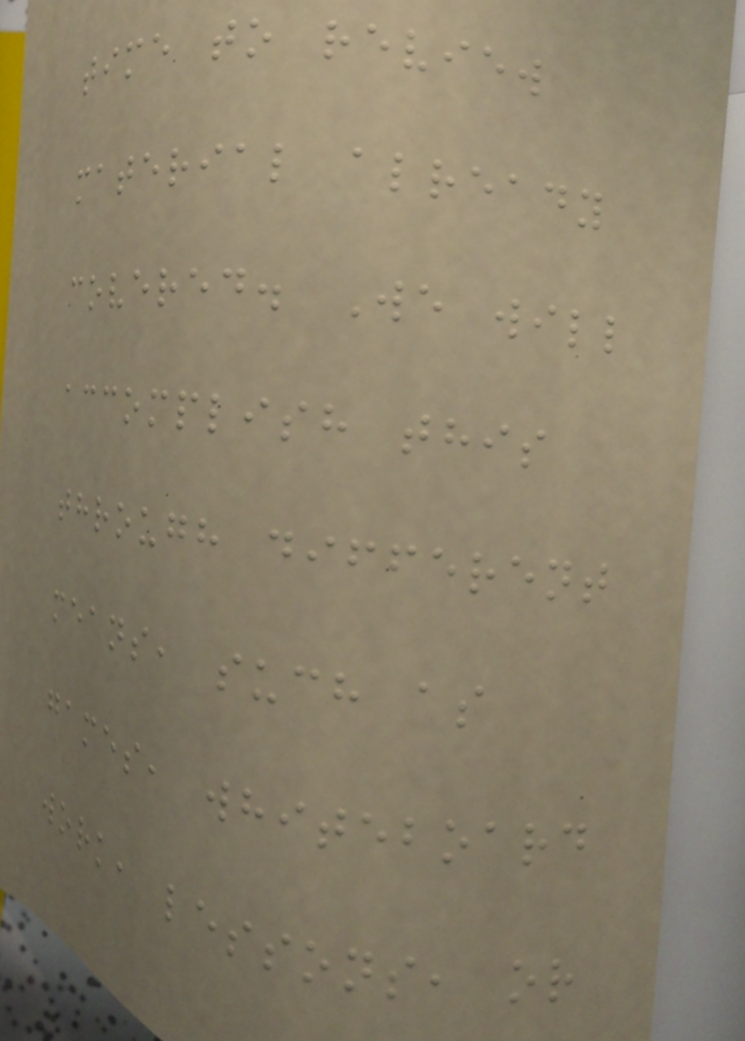time to review
material already
covered. We will
accomplish this
through different
means, such as
games, whiteboard
work, lessons, or
